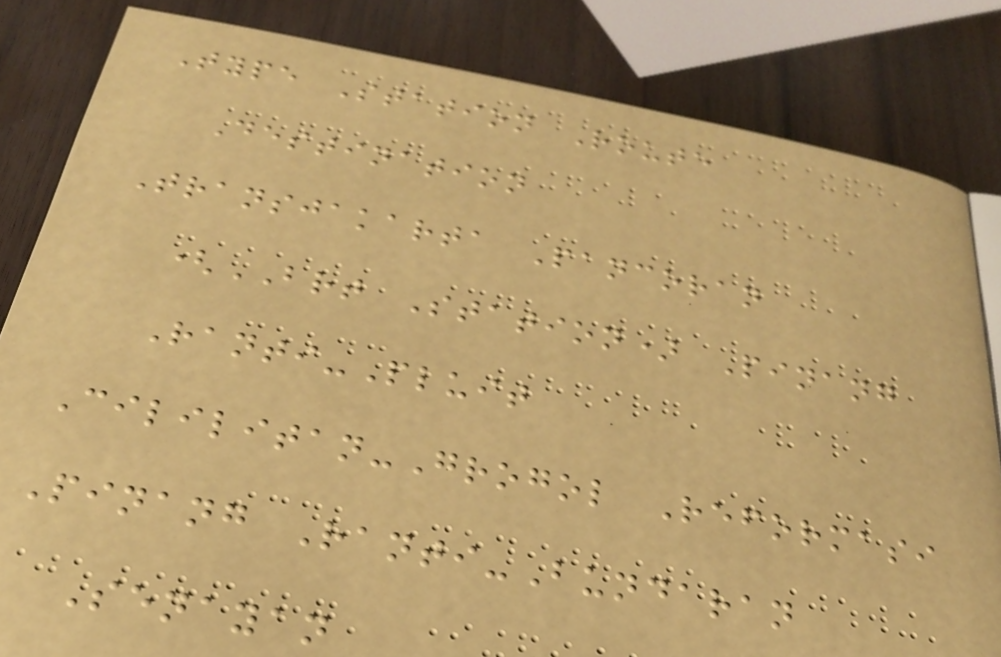Type Station Route
Destination
Transjakarta Pancoran
(BRT Station) Pinang
Ranti-Pluit
Cililitan-Grogol Reformasi
Pinang Ranti-Bundaran
Senayan
